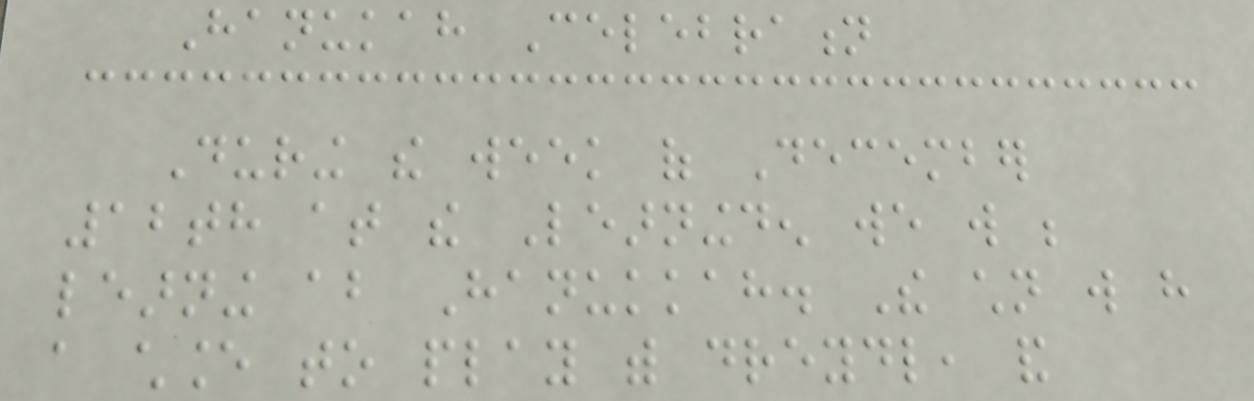Hanukah Celebration
During the week of December
12th at the Learningden we will be
learning about Hanukkah. The children will have
a chance to play with dreydl, and
